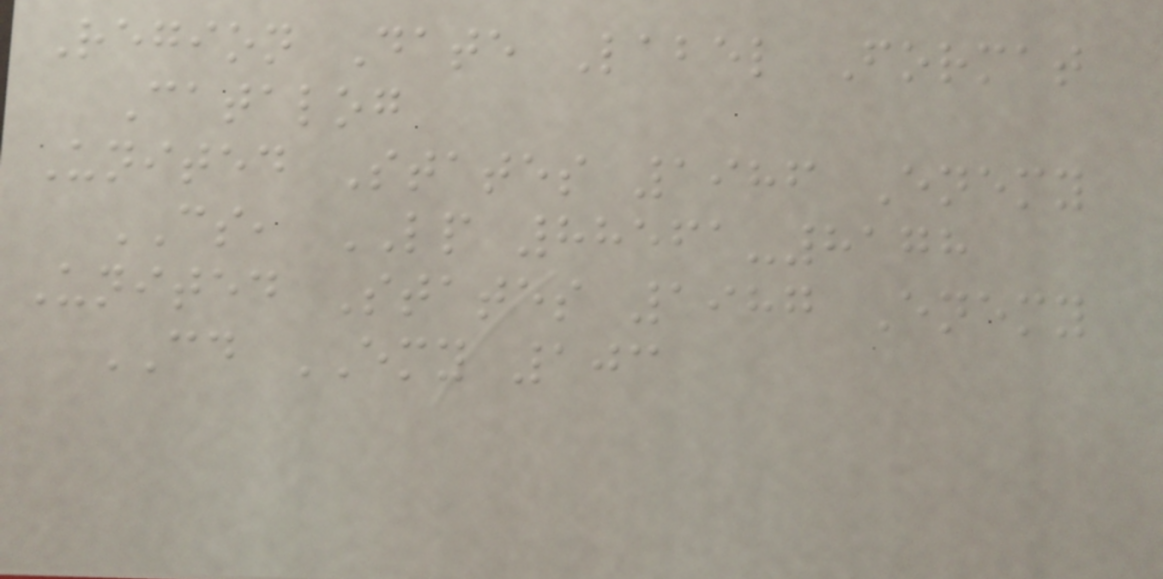Region Date Label Format
Catalog
United States 1986 Enemy
CS, LP 88561-8178
United States 1987 Enemy
CD EMY 103
